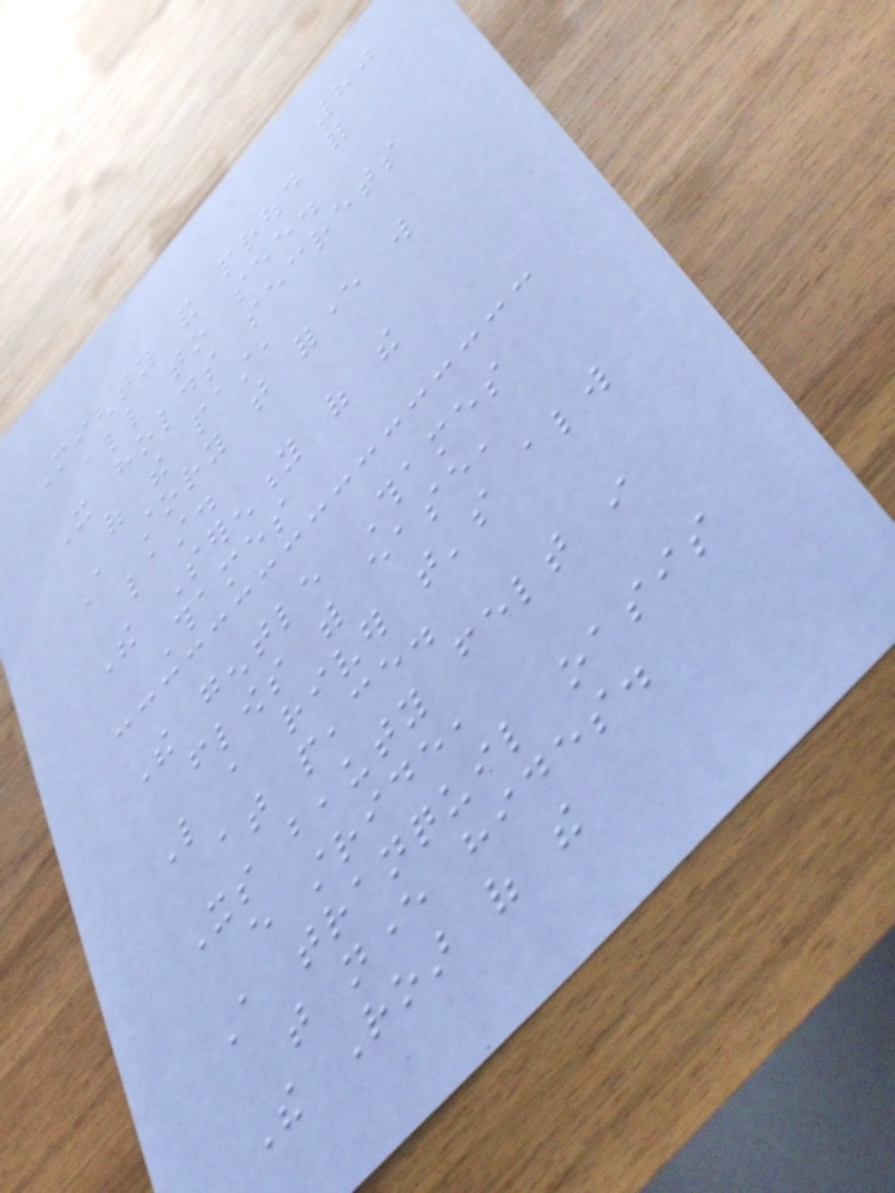80
Mighty and proud for
all to see.
It holds secrets
of the past,
A story that forever will
last.
The Serenity of the
Thames
The gentle Thames
flows with ease,
Like a river that's always
at peace.
Its beauty felt in
every stride,
A tranquil oasis
that never hides.
The Roar of the
